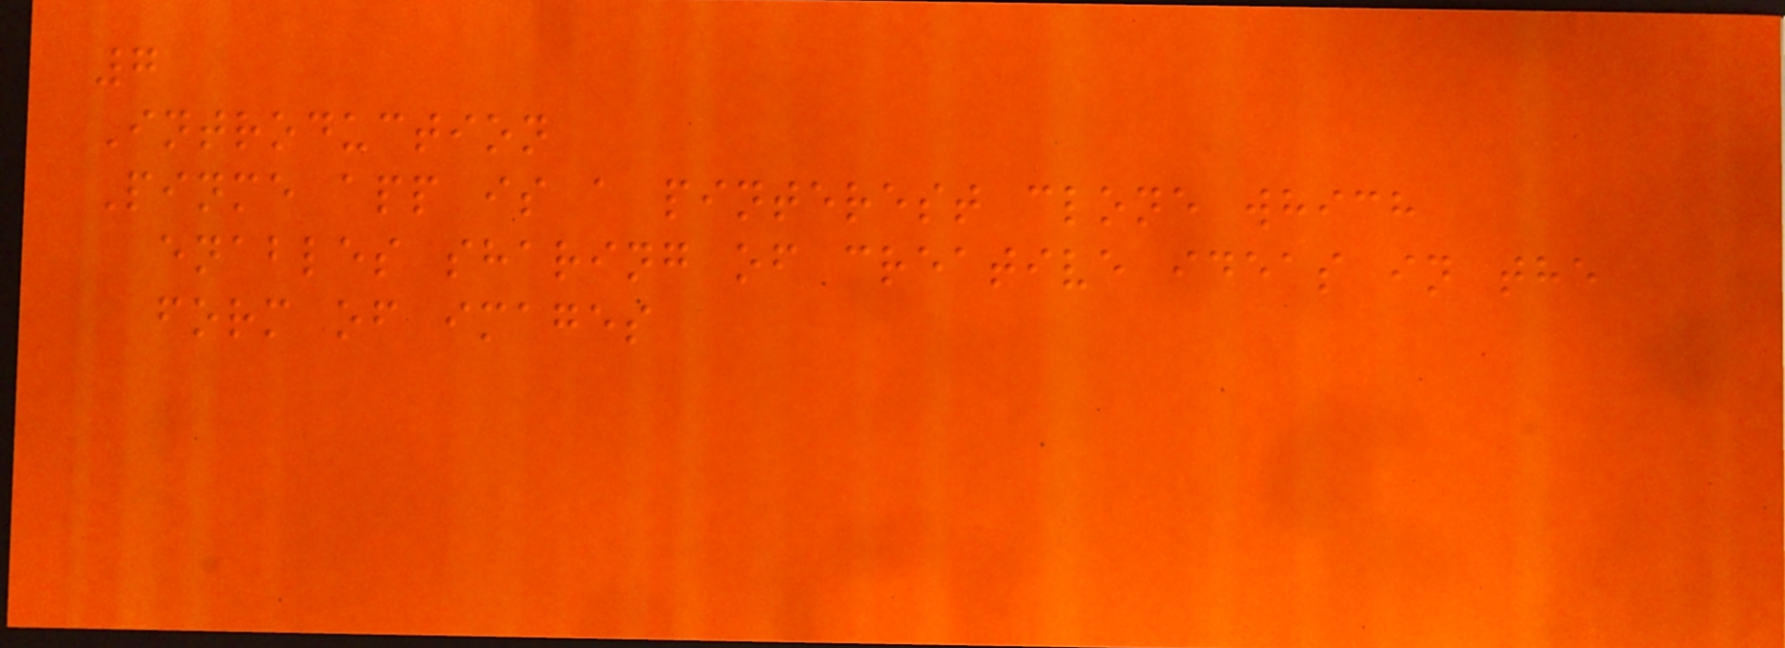7
Introduction
Pinme app is a pinterest clone which
enables sharing of creative ideas in the
form of images
